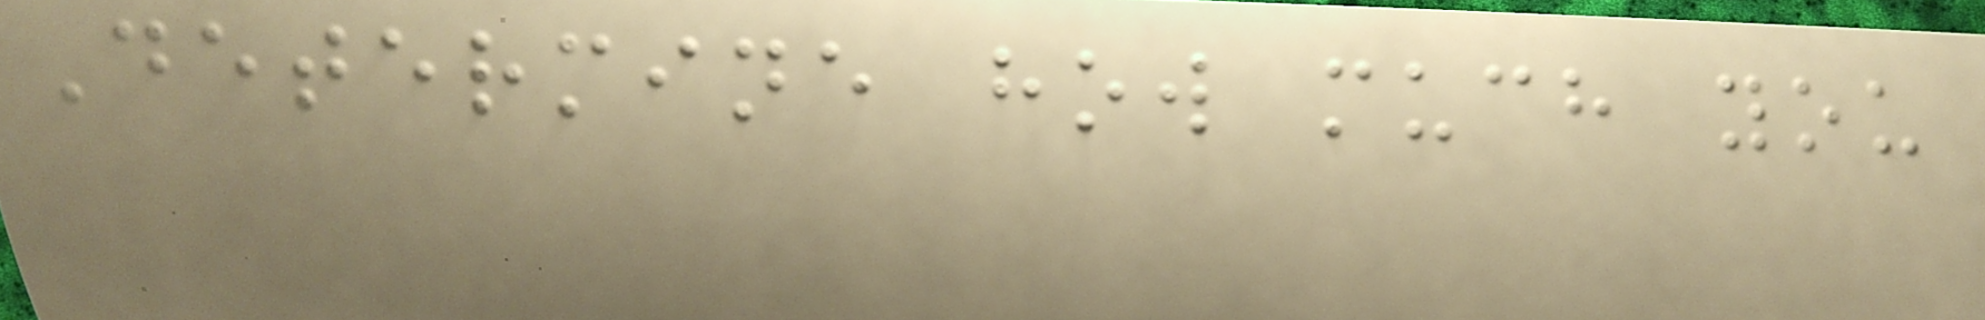Determine how much you
